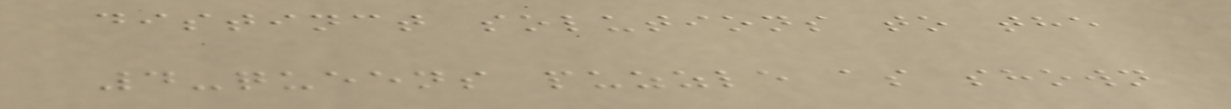distinct solutions to the
4-queens puzzle as shown
